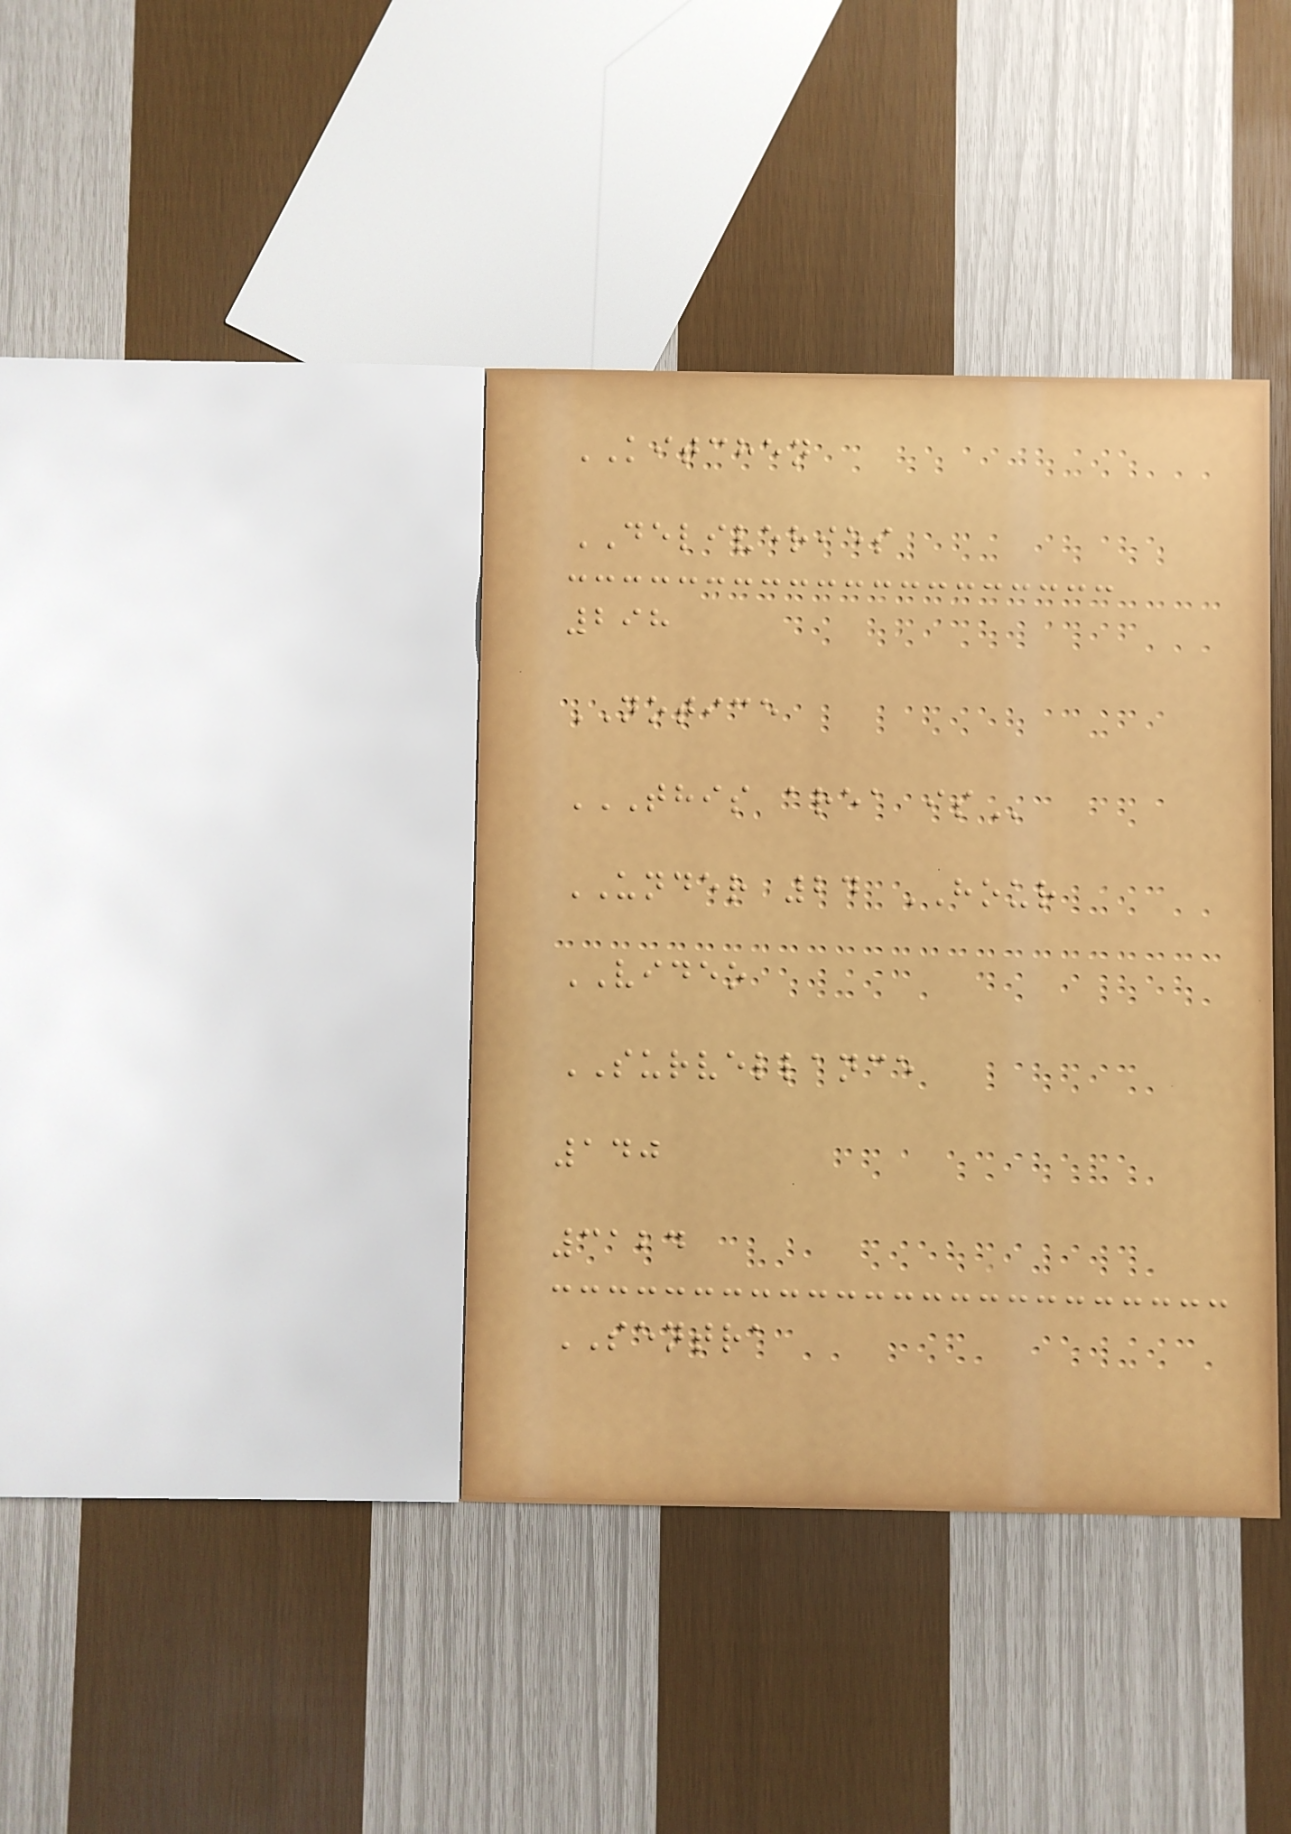KITCHEN
DELIVERIES
298
NOTICE
THIS AREA IS
UNDER 24 HOUR
VIDEO
SURVELLANCE
140
3124
SENTRA
